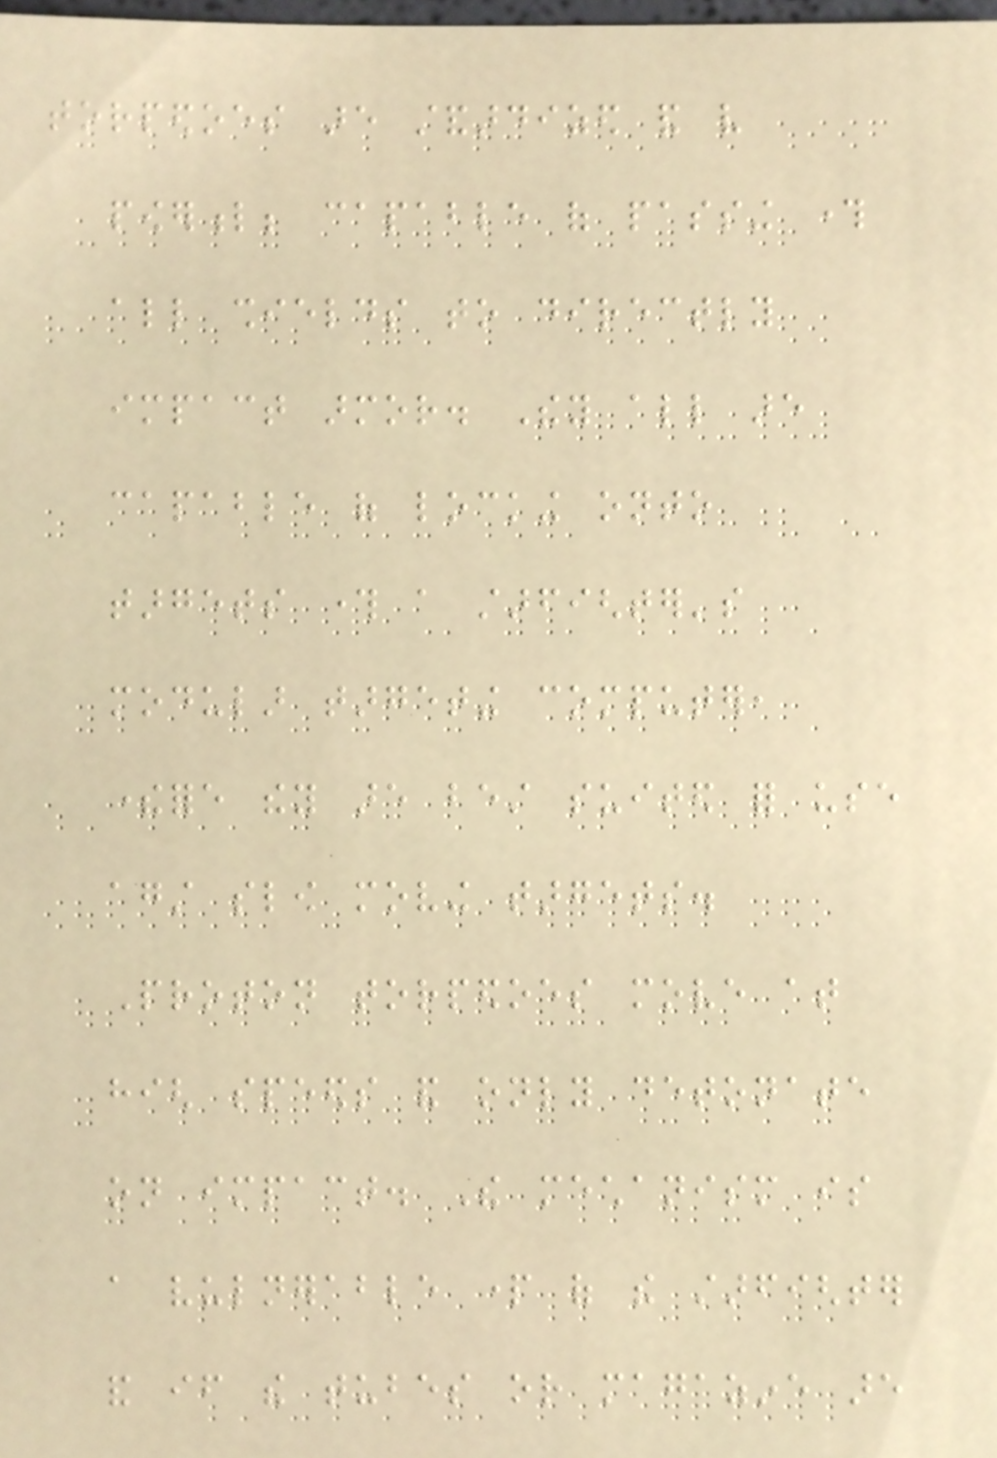torpedoes are standardized and very
powerful; capable of passing through
all shields to directly
impact armor. They all are
capable of locking onto
targets through a starfighter's
modular targeting computer,
therefore they are best suited for use
against slow moving targets.
Proton torpedoes move at
high speeds and only detonate
on impact. The mechanism is
a vulnerable part of the starfighter
and if the tubes or magazine are
